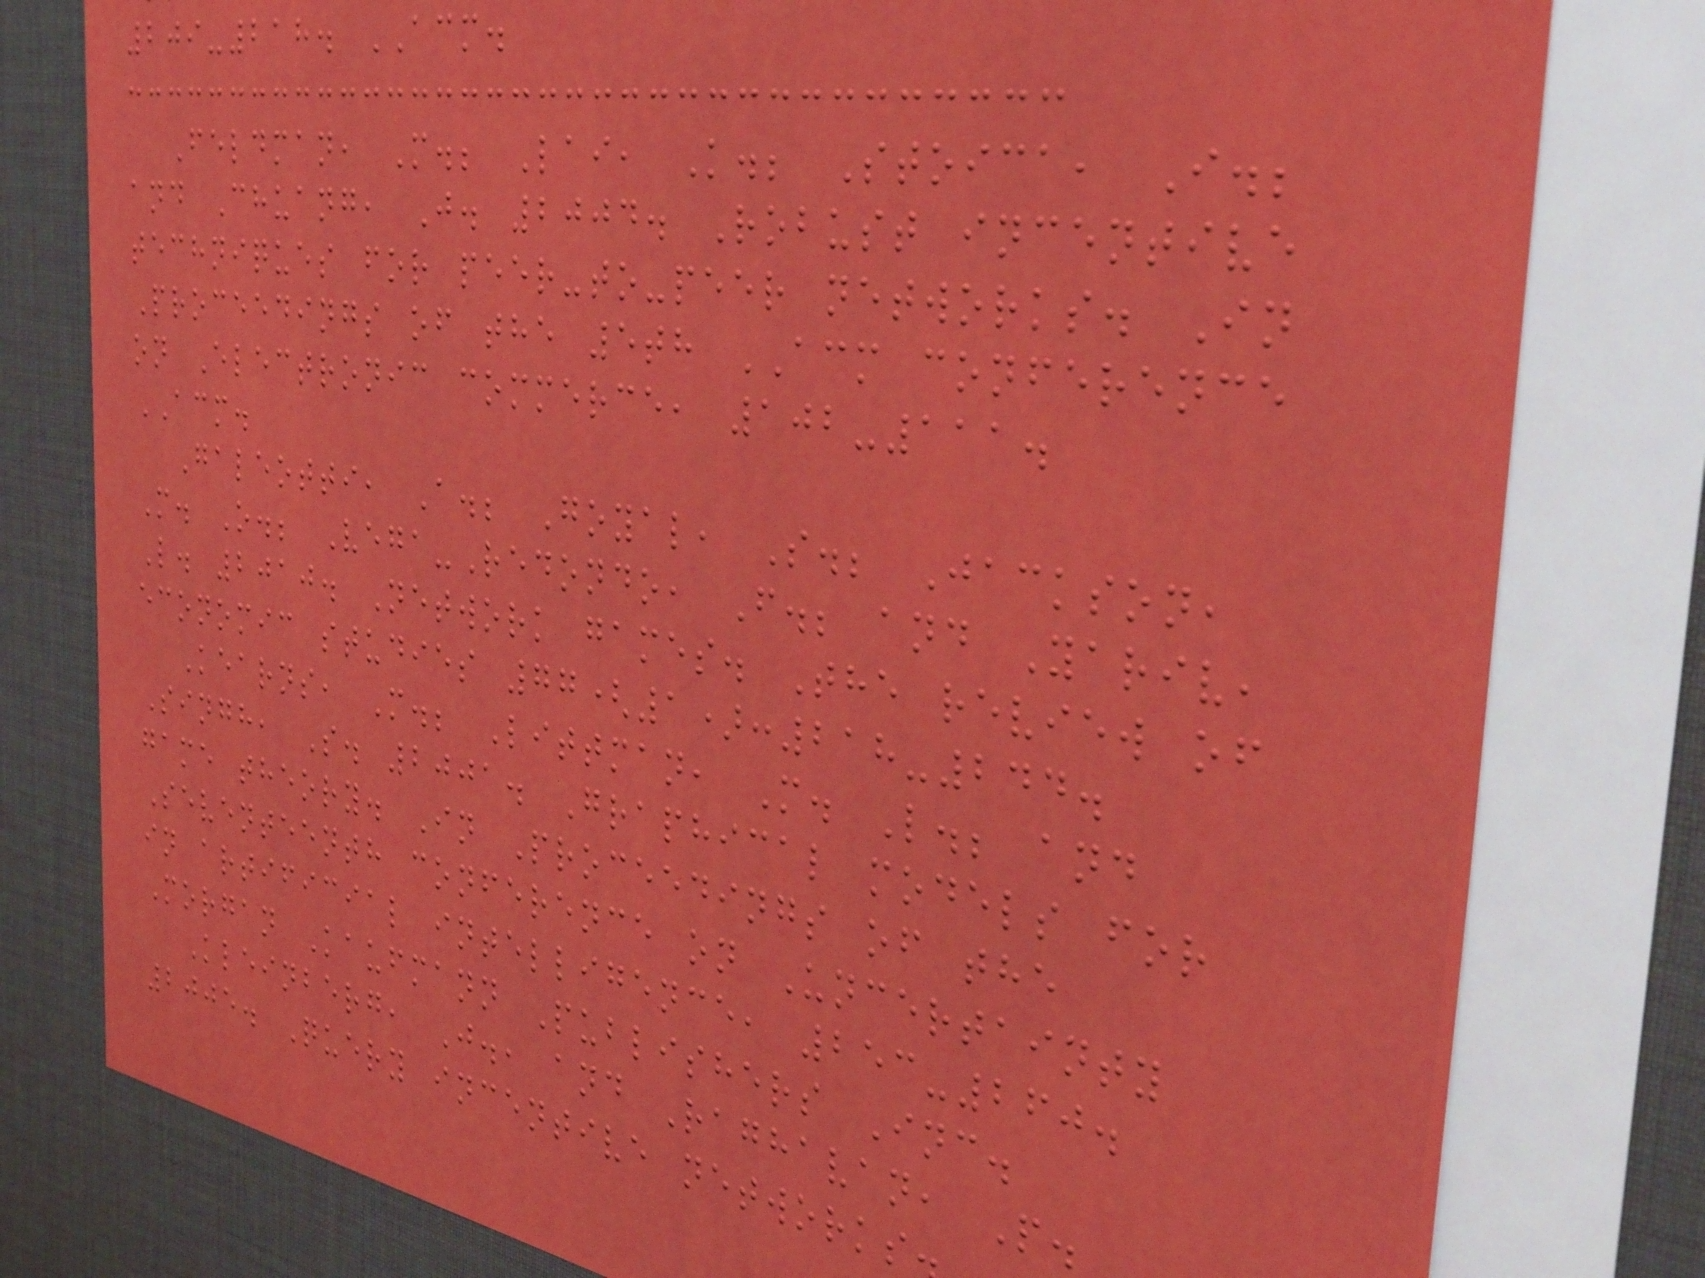209-218. ACM.
Feldman, M.; Lai, K.; Stoica, I.;
and Chuang, J. 2004. Robust incentive
techniques for peer-to-peer networks. In
Proceedings of the 5th ACM conference
on Electronic commerce, 102-111.
ACM.
Galeotti, A.; Goyal, S.; Jackson,
M. O.; Vega-Redondo, F.; and Yariv,
L. 2010. Network games. The review of
economic studies 77(1):218-244.
Kearns, M.; Littman, M. L.; and
Singh, S. 2001. Graphical models for
game theory. In Proceedings of the
Seventeenth conference on Uncertainty
in artificial intelligence, 253-260.
Morgan Kaufmann Publishers Inc.
Kleinberg, J., and Raghavan, P.
2005. Query incentive networks
